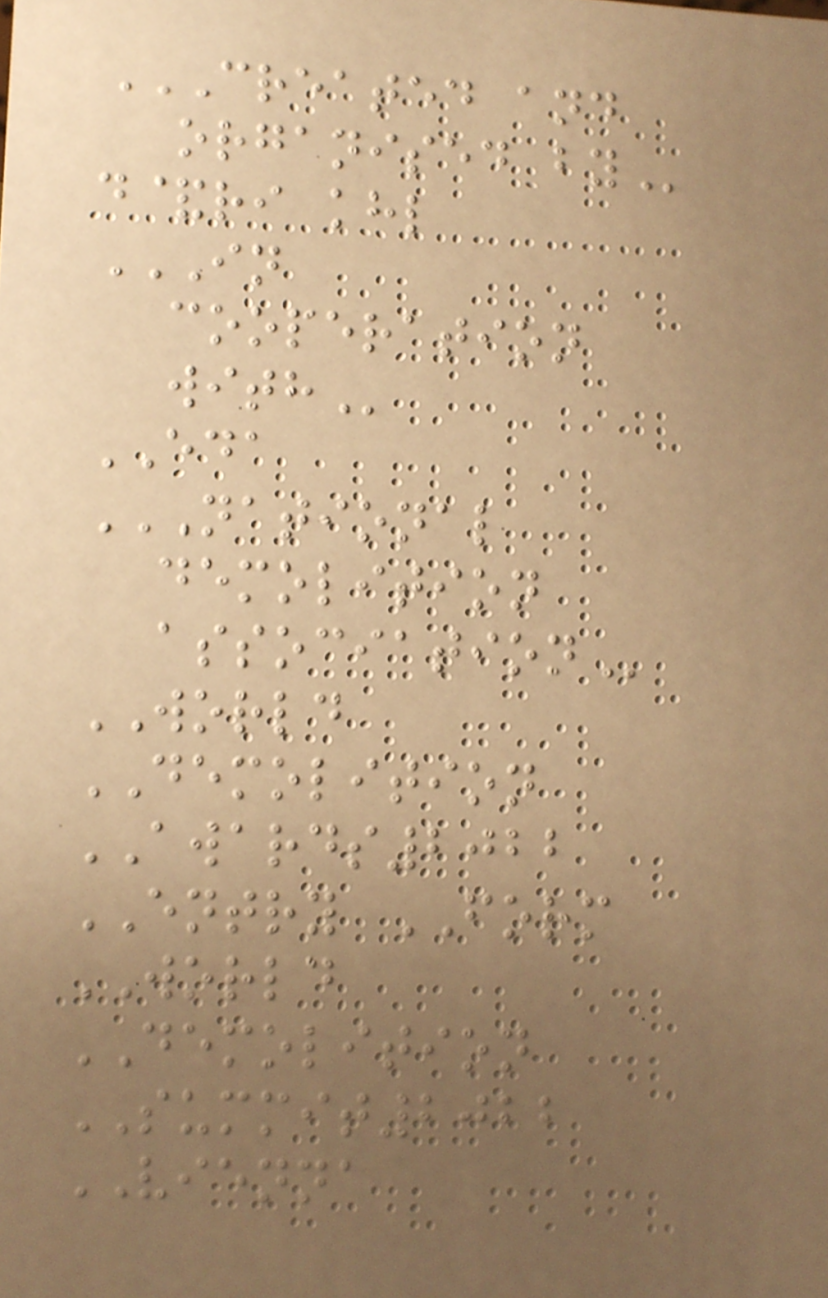CREATED AND
ORGANISED BY
d&ri khl
IN
COOPERATION
WITH
EDA
NATIONAL
DEMOLITION
ASSOCIATION
WORLD
DEMOLITION
AWARDS2022
ENTRY FORM
WORLD
DEMOLITION
SUMMIT2022
VIENNA
